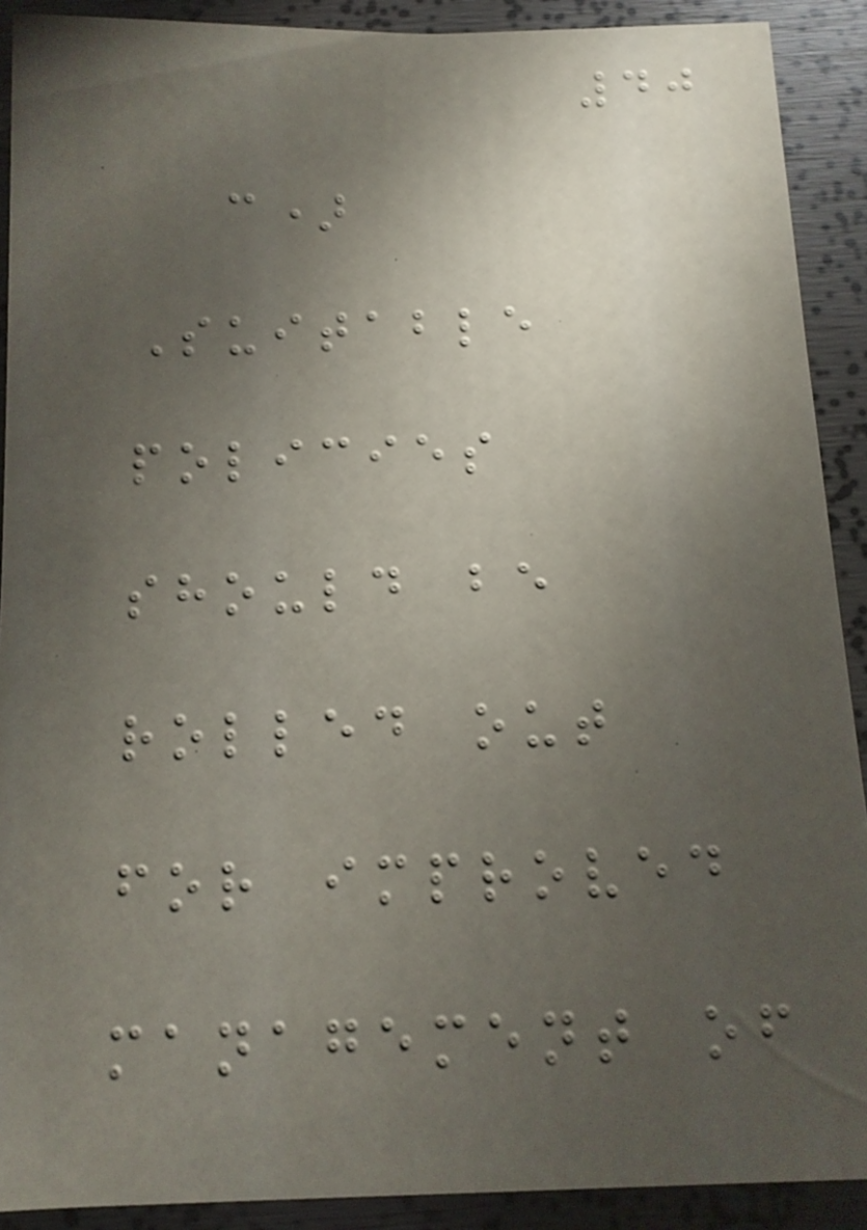40
c)
Suitable
policies
should be
rolled out
for improved
management of
